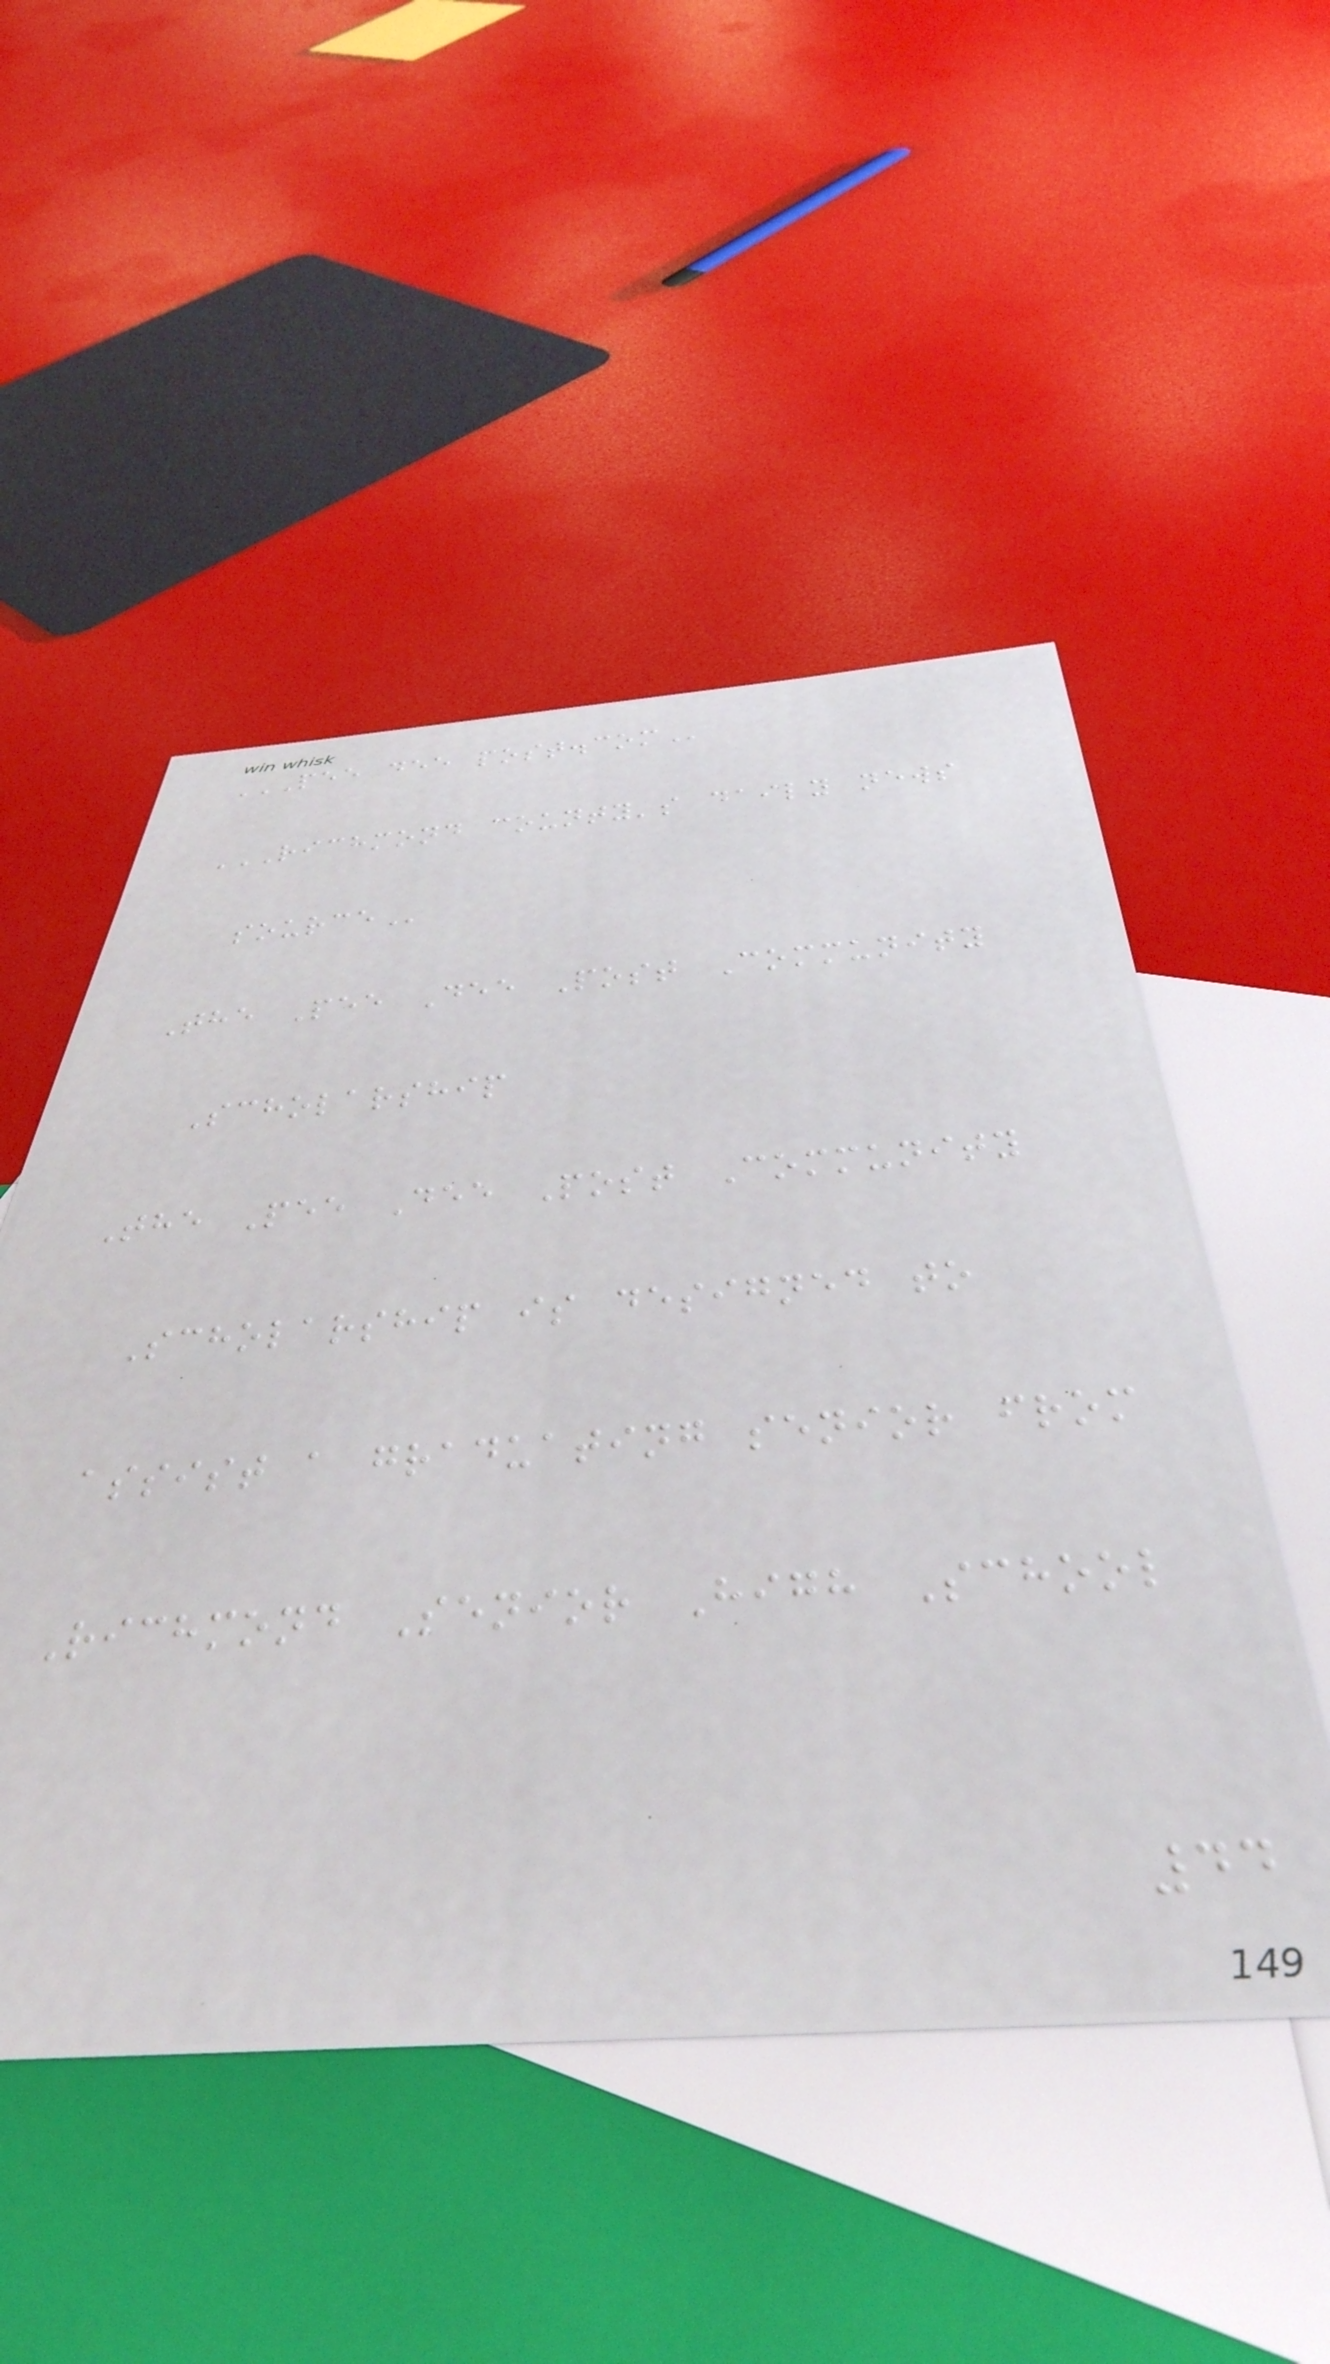PEE DEE POST.COM
RICHMOND COUNTY'S DAILY NEWS
SOURCE
The Pee Dee Post Community
Scholarship
The Pee Dee Post Community
Scholarship is designed to
assist a graduating senior from
Richmond Senior High School
44
